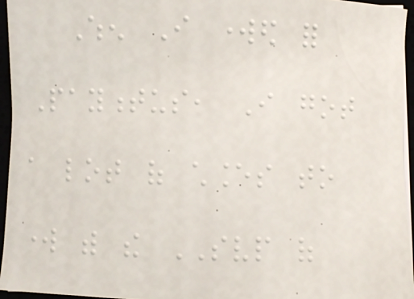When I worked for
Paymentus, I got
a lot of chances to
work with the SVP of
